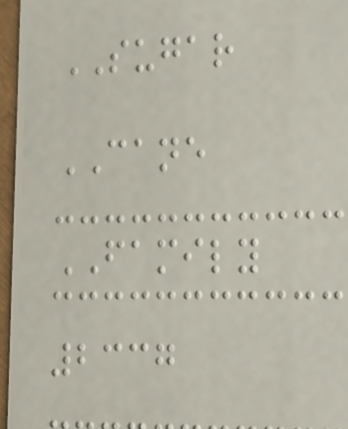SUGAR
CANE
FAMILY
2337
